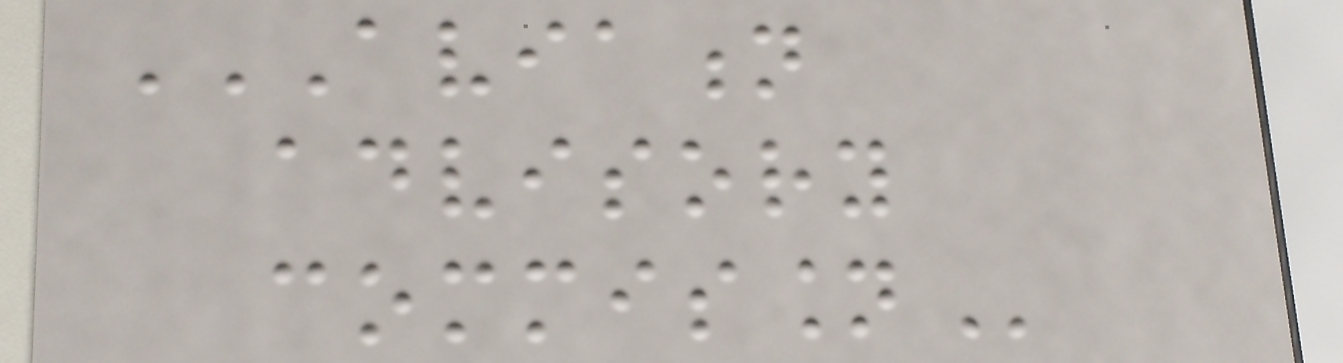AVIATION
ADVISORY
COMMISSION
